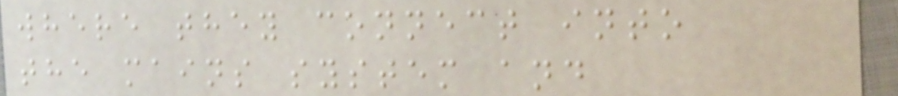where they connect into
the mains system and
